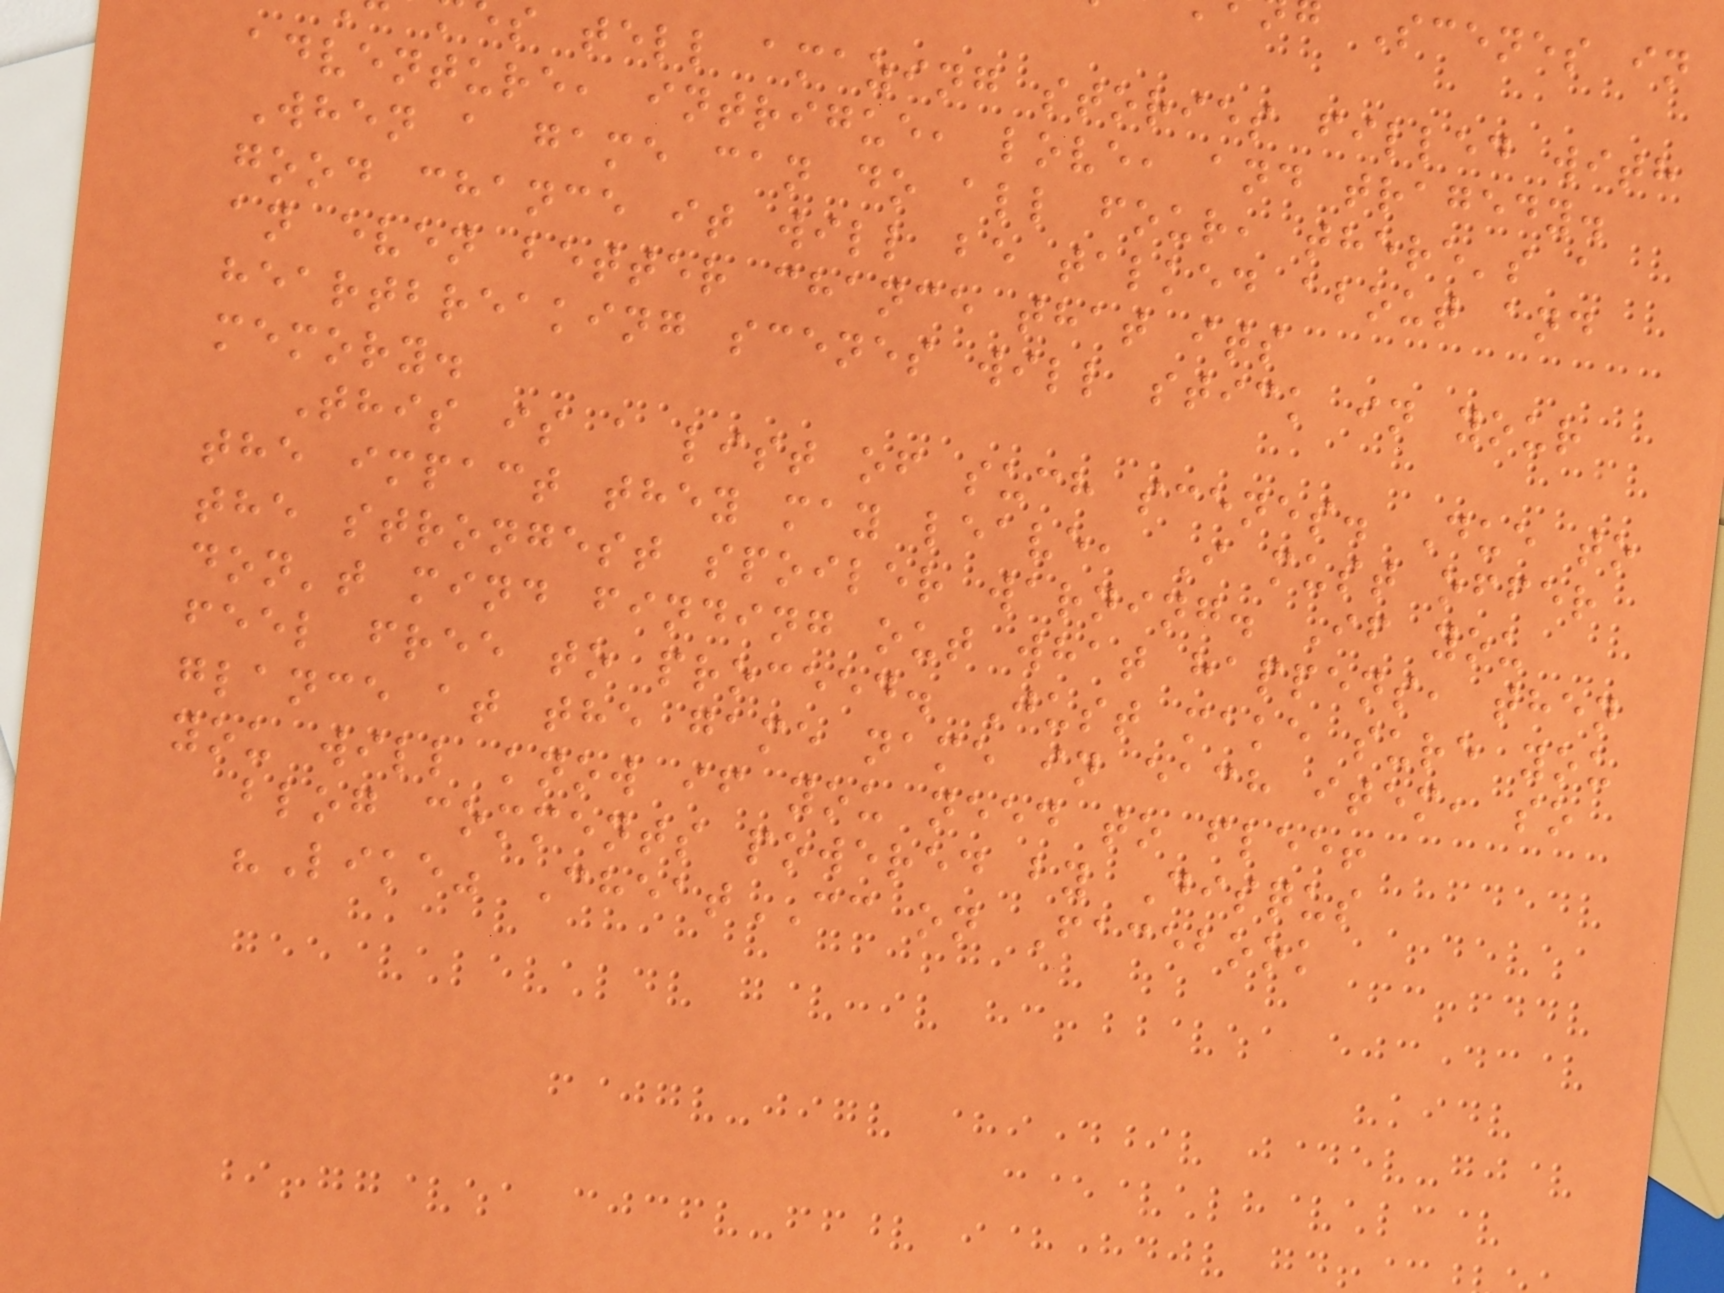Scenes in
s tell amazing stories filled with
adventure, intrigue, love, and tragedy.
When a game can do all four, there's a
good chance it will be talked about and
an even better chance that its
heartbreaking scenes will stick in your
memory.
This is a list of such scenes. Due to
the impact they may leave, I must offer
the strongest spoiler warning. If you
don't mind finding out what happens, then
feel free to proceed. Just make sure you
glance at the game name in each item, so
you will know if you need to flee!
blog comments powered by Disqus
"Like" CheatCC on Facebook
